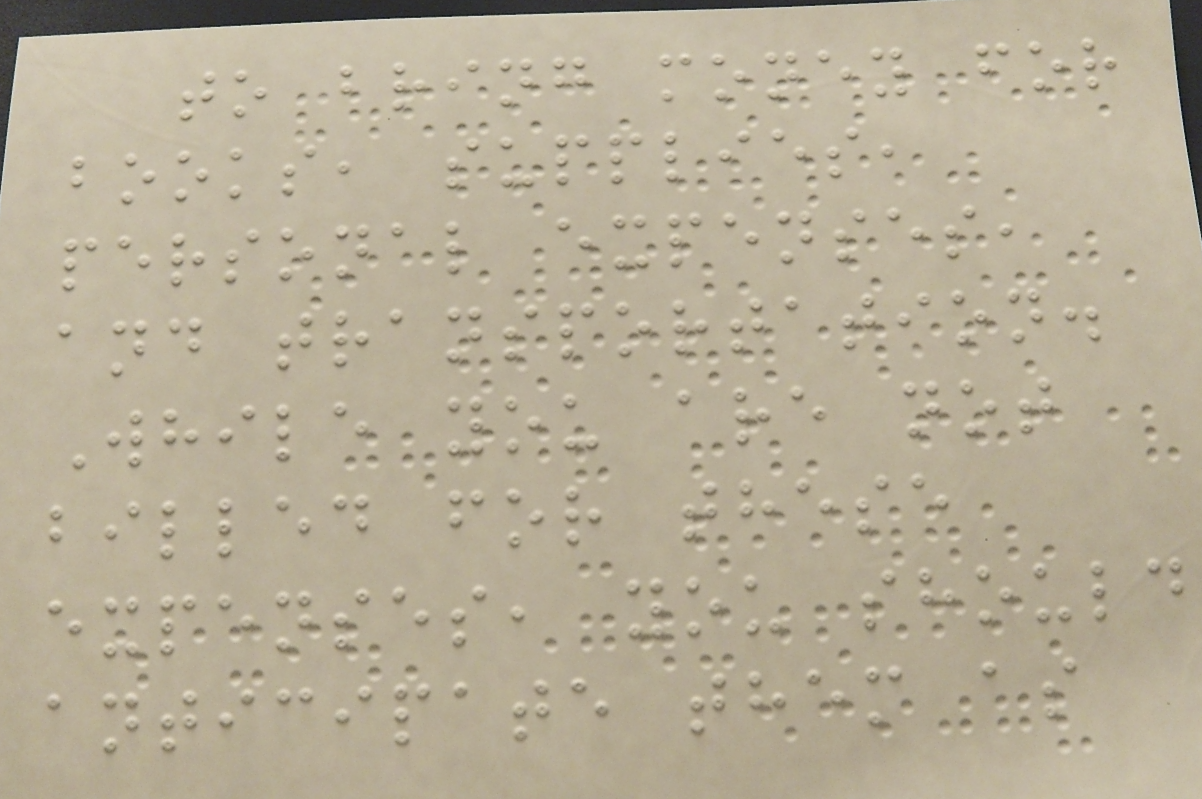to bring money for
books, supplies,
personal expenses,
and transportation.
While you are not
billed for these
expenses, you should
anticipate them as
